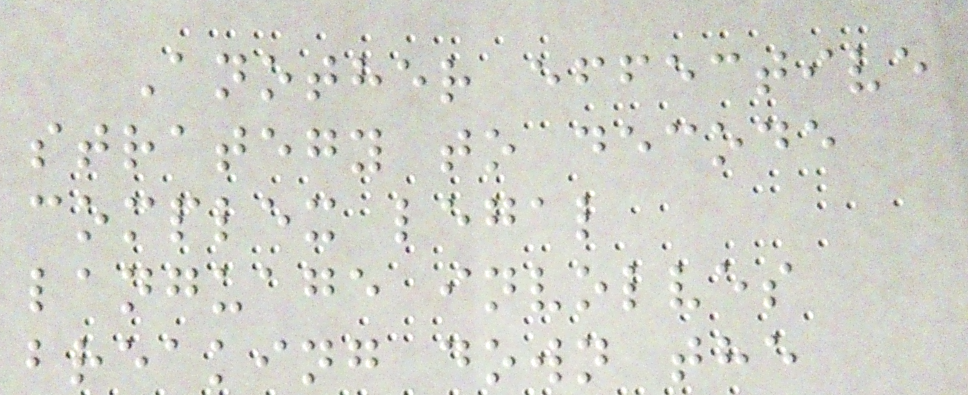Another effective
strategy to decode
complex legal
language involves
breaking down the
